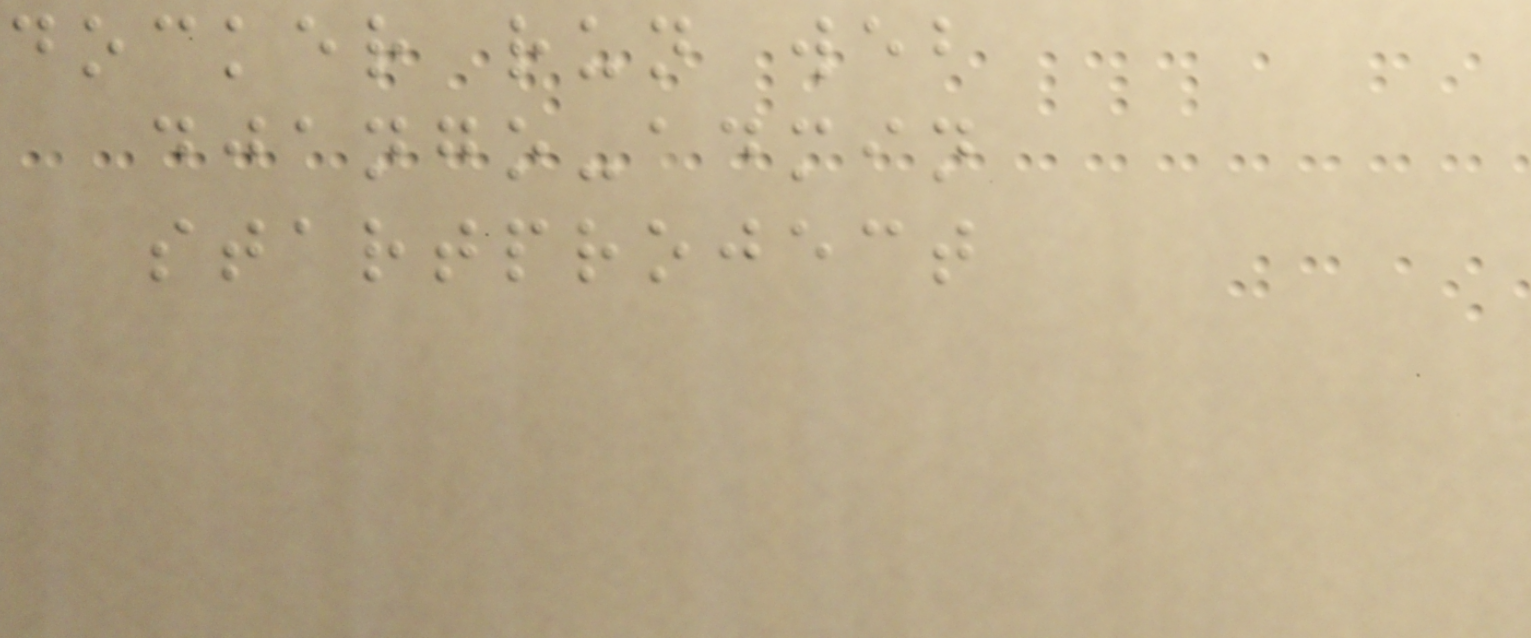docker run web
django-admin
startproject
